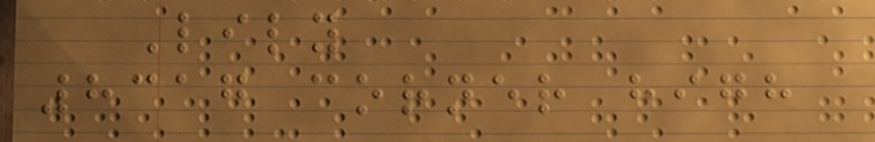Lily
8317 corner high
